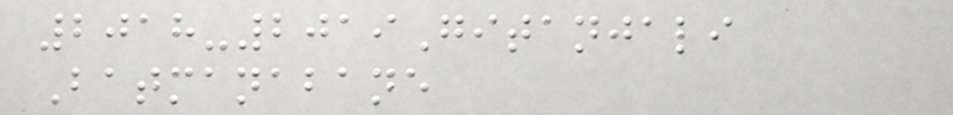2018-2019Gitanjali
Batmanabane
